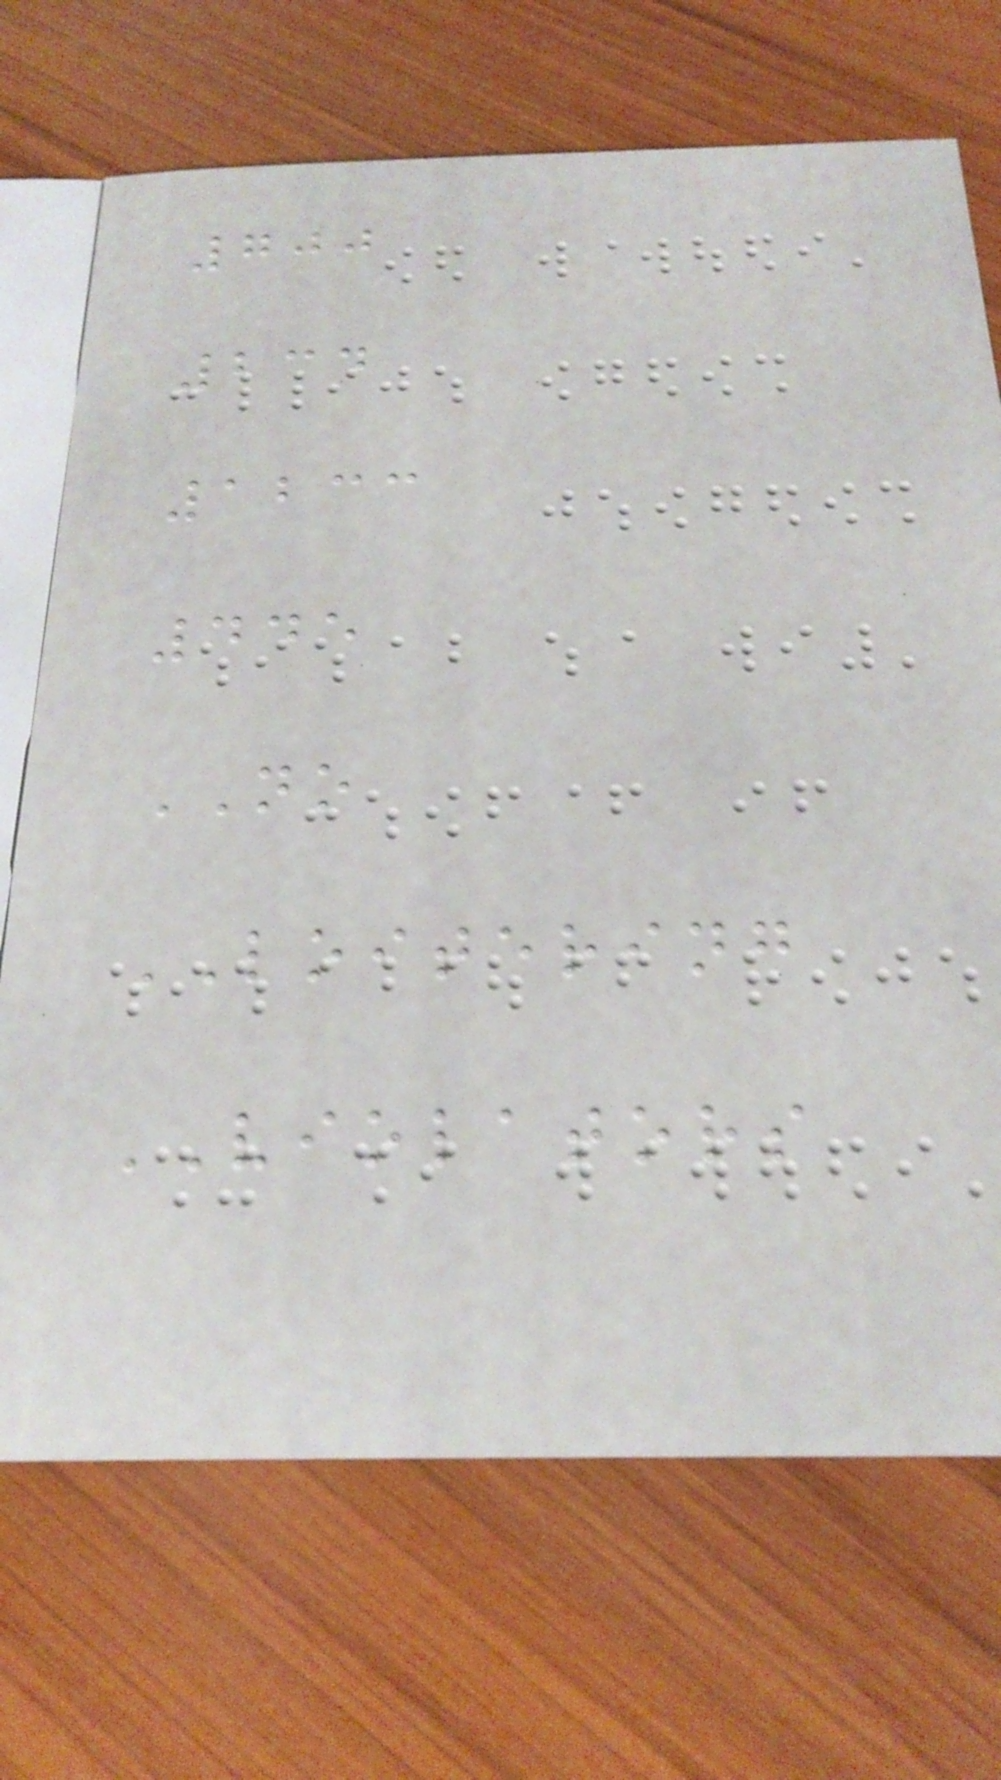700
234
1233
445
NO
LOITERING
VIOLATORS
